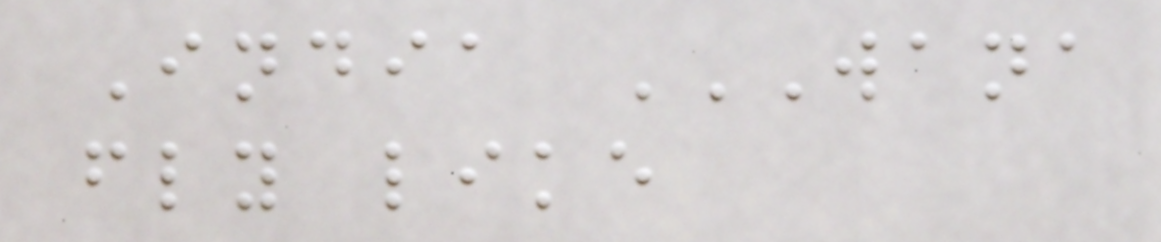India WANA
FLY LIKE
